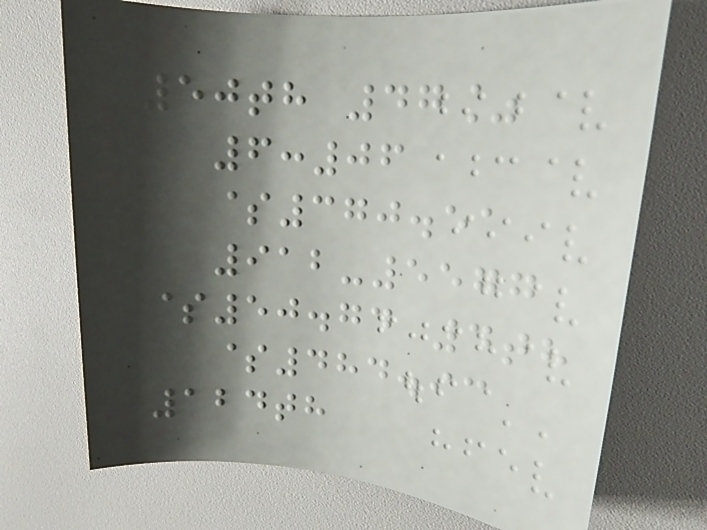50th 47%
6:06
$370.51
912-5577
$50.74 4th
$484.93
124th
